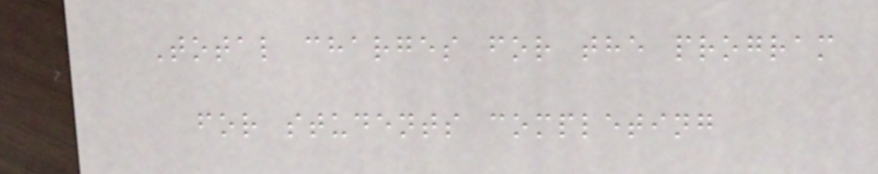Total charges for the program
for students completing
